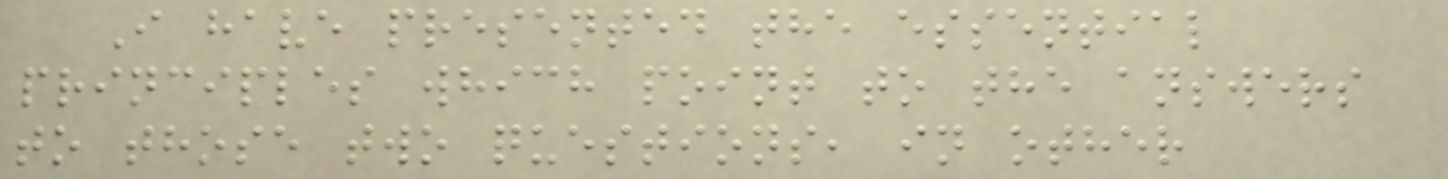I have presented the essential
principles which point to the answers
to those two questions, in other
